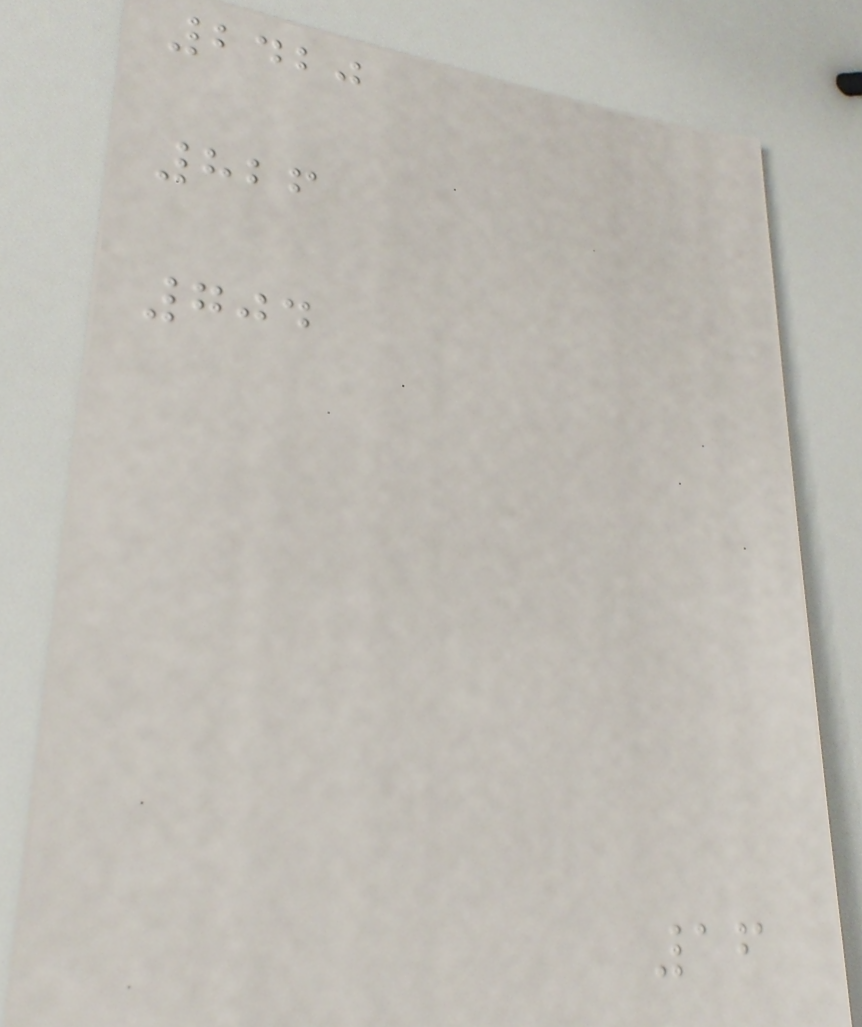2420
826
704
16
